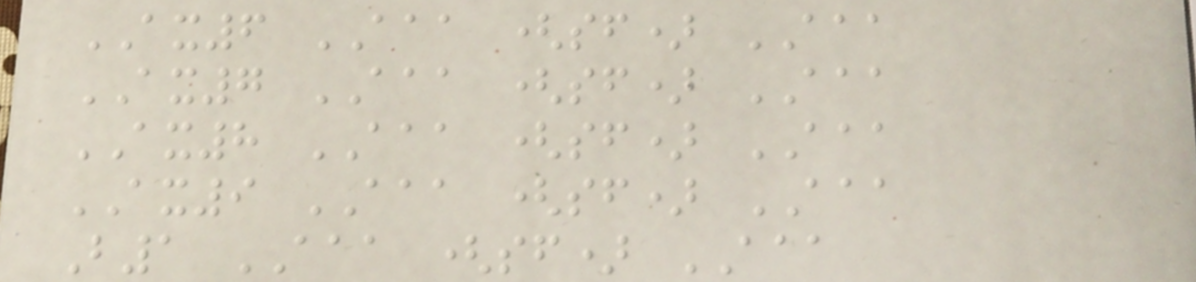AX6 AAA (sf) AAA
AX7 AAA (sf) AAA
AX8 AAA (sf) AAA
AX9 AAA (sf) AAA
B1 AAA (sf) AAA
